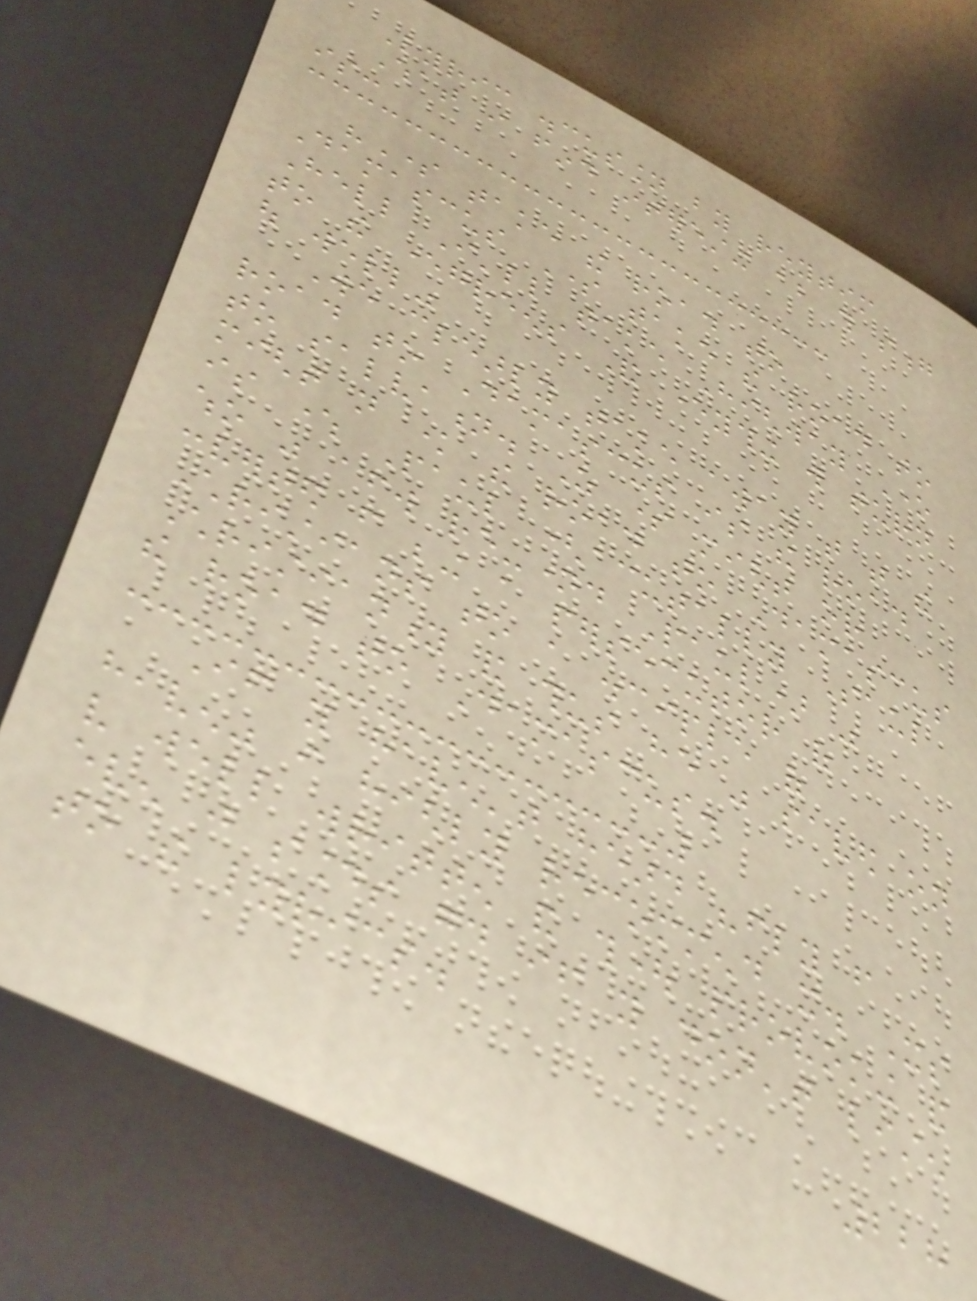Lyric discussion by reytim
What i find interesting about this song
is:
"Some take the road to
Damascus Some take the road to
Hell I'll take Highway One
to the evergreens And everything will turn
out well"
We clearly take away that that the
road to Damascus is the road
to salvation. As some might or
might not know the road to Damascus
is where Paul (acutally Saul
who was afterward re-named Paul) was
converted from being a persecutor of
Christians to a disciple of
Christianity and thus he was saved on
the road to Damascus.
If you haven't heard "fly from
heaven" i highly recommend it. Its
very well written and thought provoking and
even just sounds good if you don't listen
to the lyrics.
228
